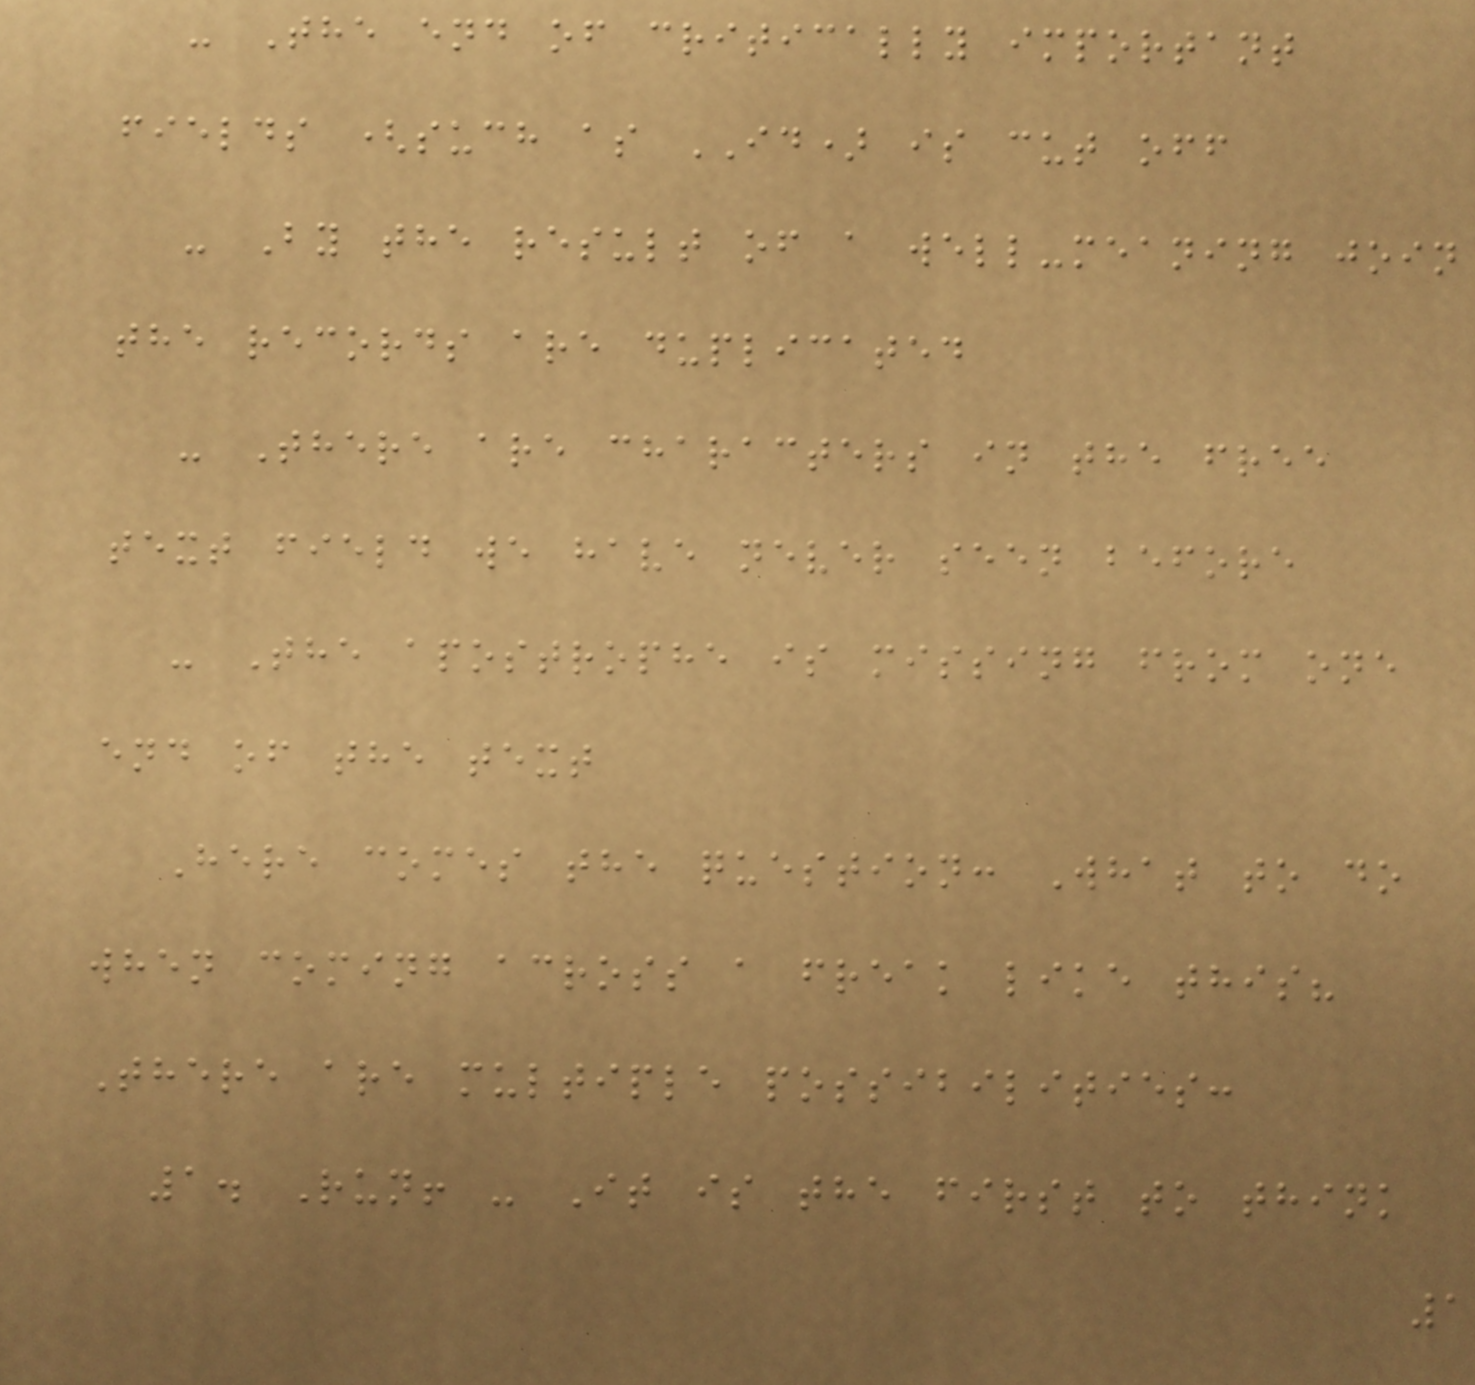- The end of critically important
fields (such as ID) is cut off
- By the result of a well-meaning join
the records are duplicated
- There are characters in the free
text field we have never seen before
- The apostrophe is missing from one
end of the text
Here comes the question: What to do
when coming across a freak like this?
There are multiple possibilities:
1. Run! - It is the first to think
1
